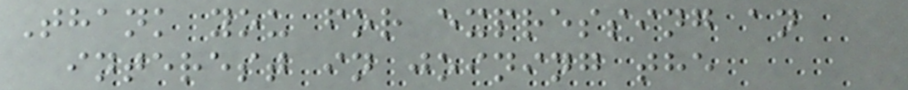Thank you for expressing an
interest in joining the
